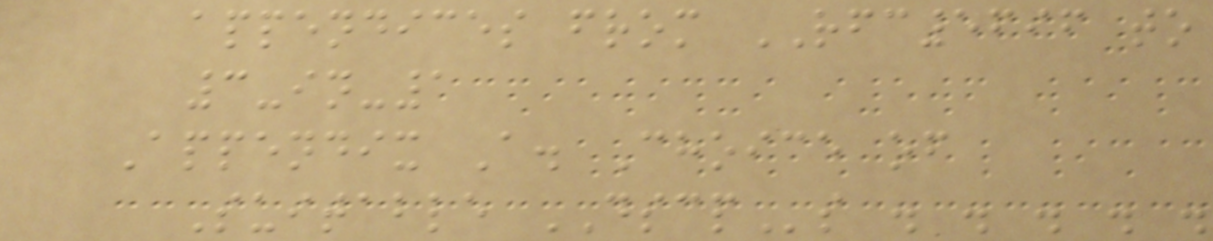appendices from RFC5696 to
3-in-1
Appendix A. Choice of
Suitable DSCPs . . . . .
